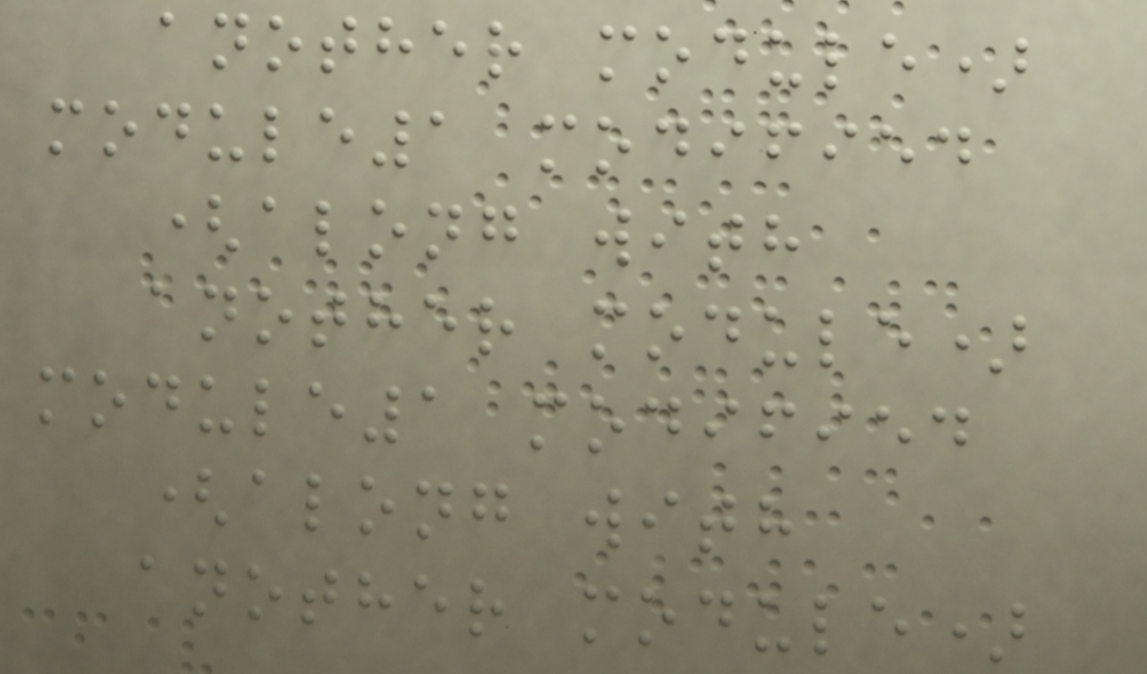another module)
module1 modified
(along with
another module)
module1 modified
(along with
another module)
